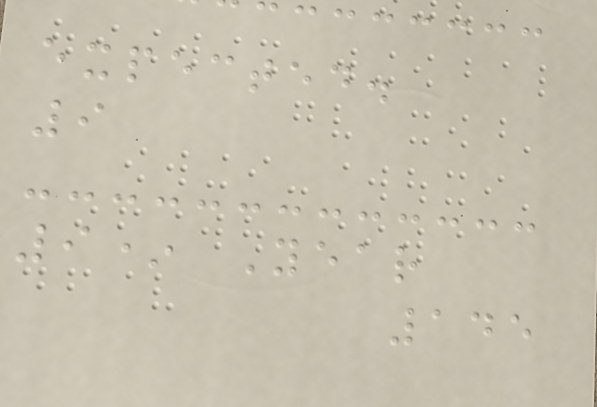expected.
9
9* Year
145
